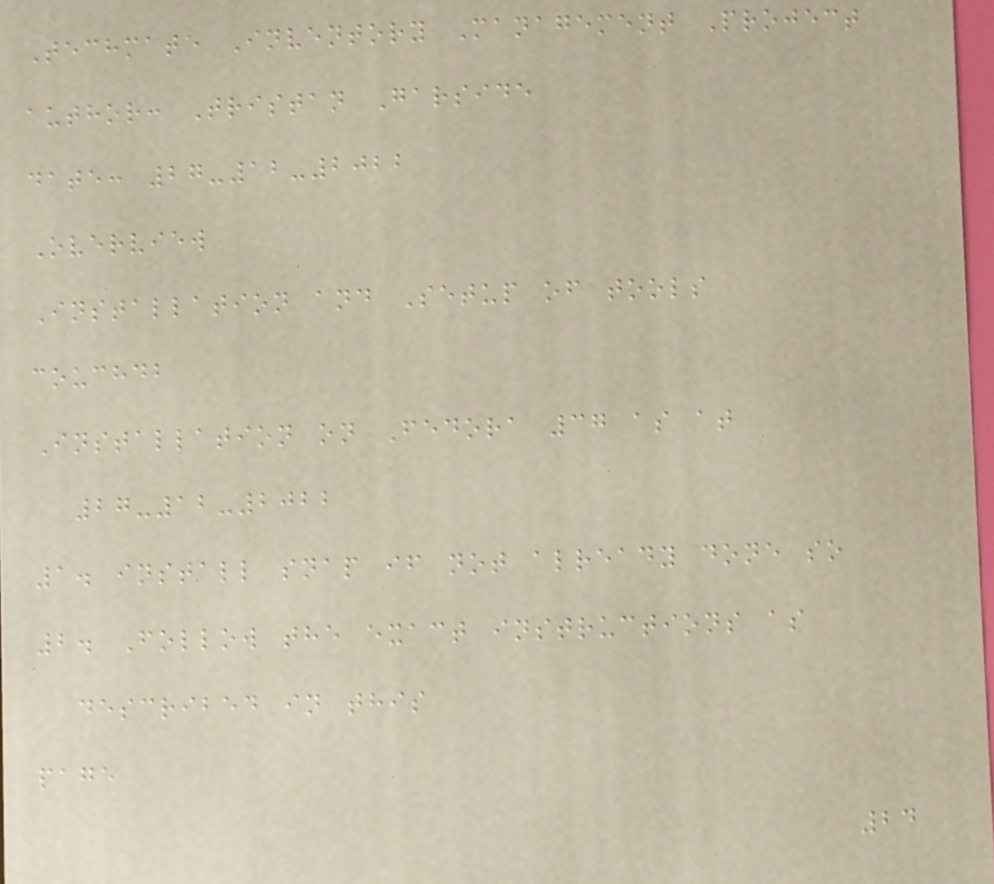Techmate Inventory Management Project
author: Tristan Garside
date: 27-12-2022
Overview
Installation and Setup of tools
couchdb
Installation on Fedora 37 as at
27-12-2022
1. install snap if not already done so
2. Follow the exact instructions as
described in this
page
24
